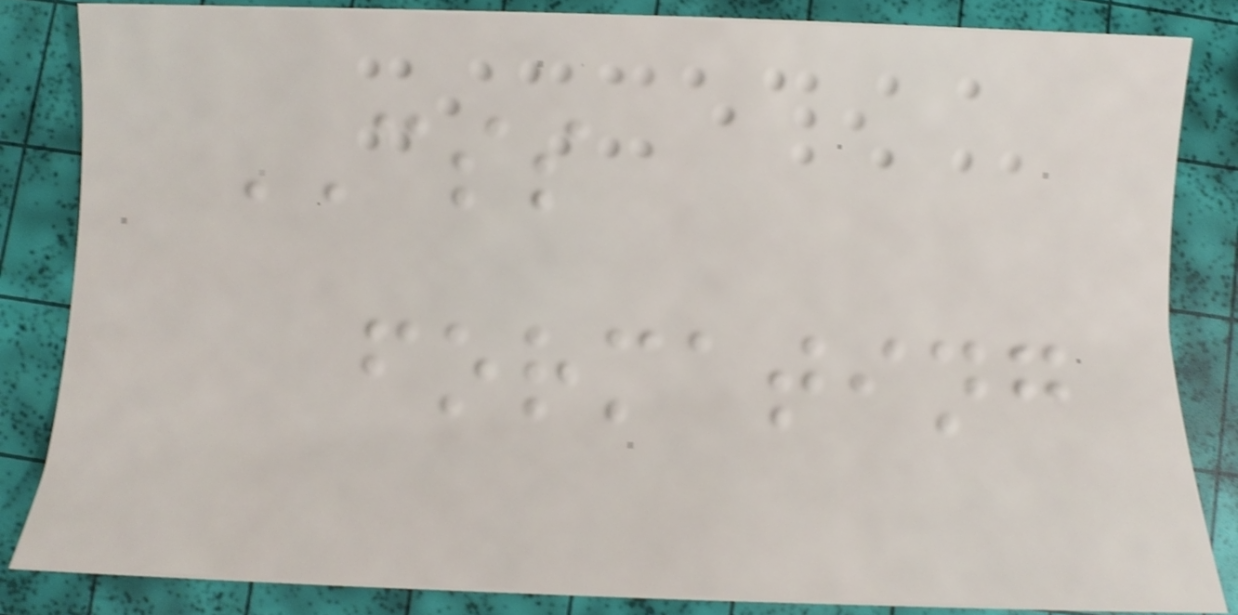CSS
formating
